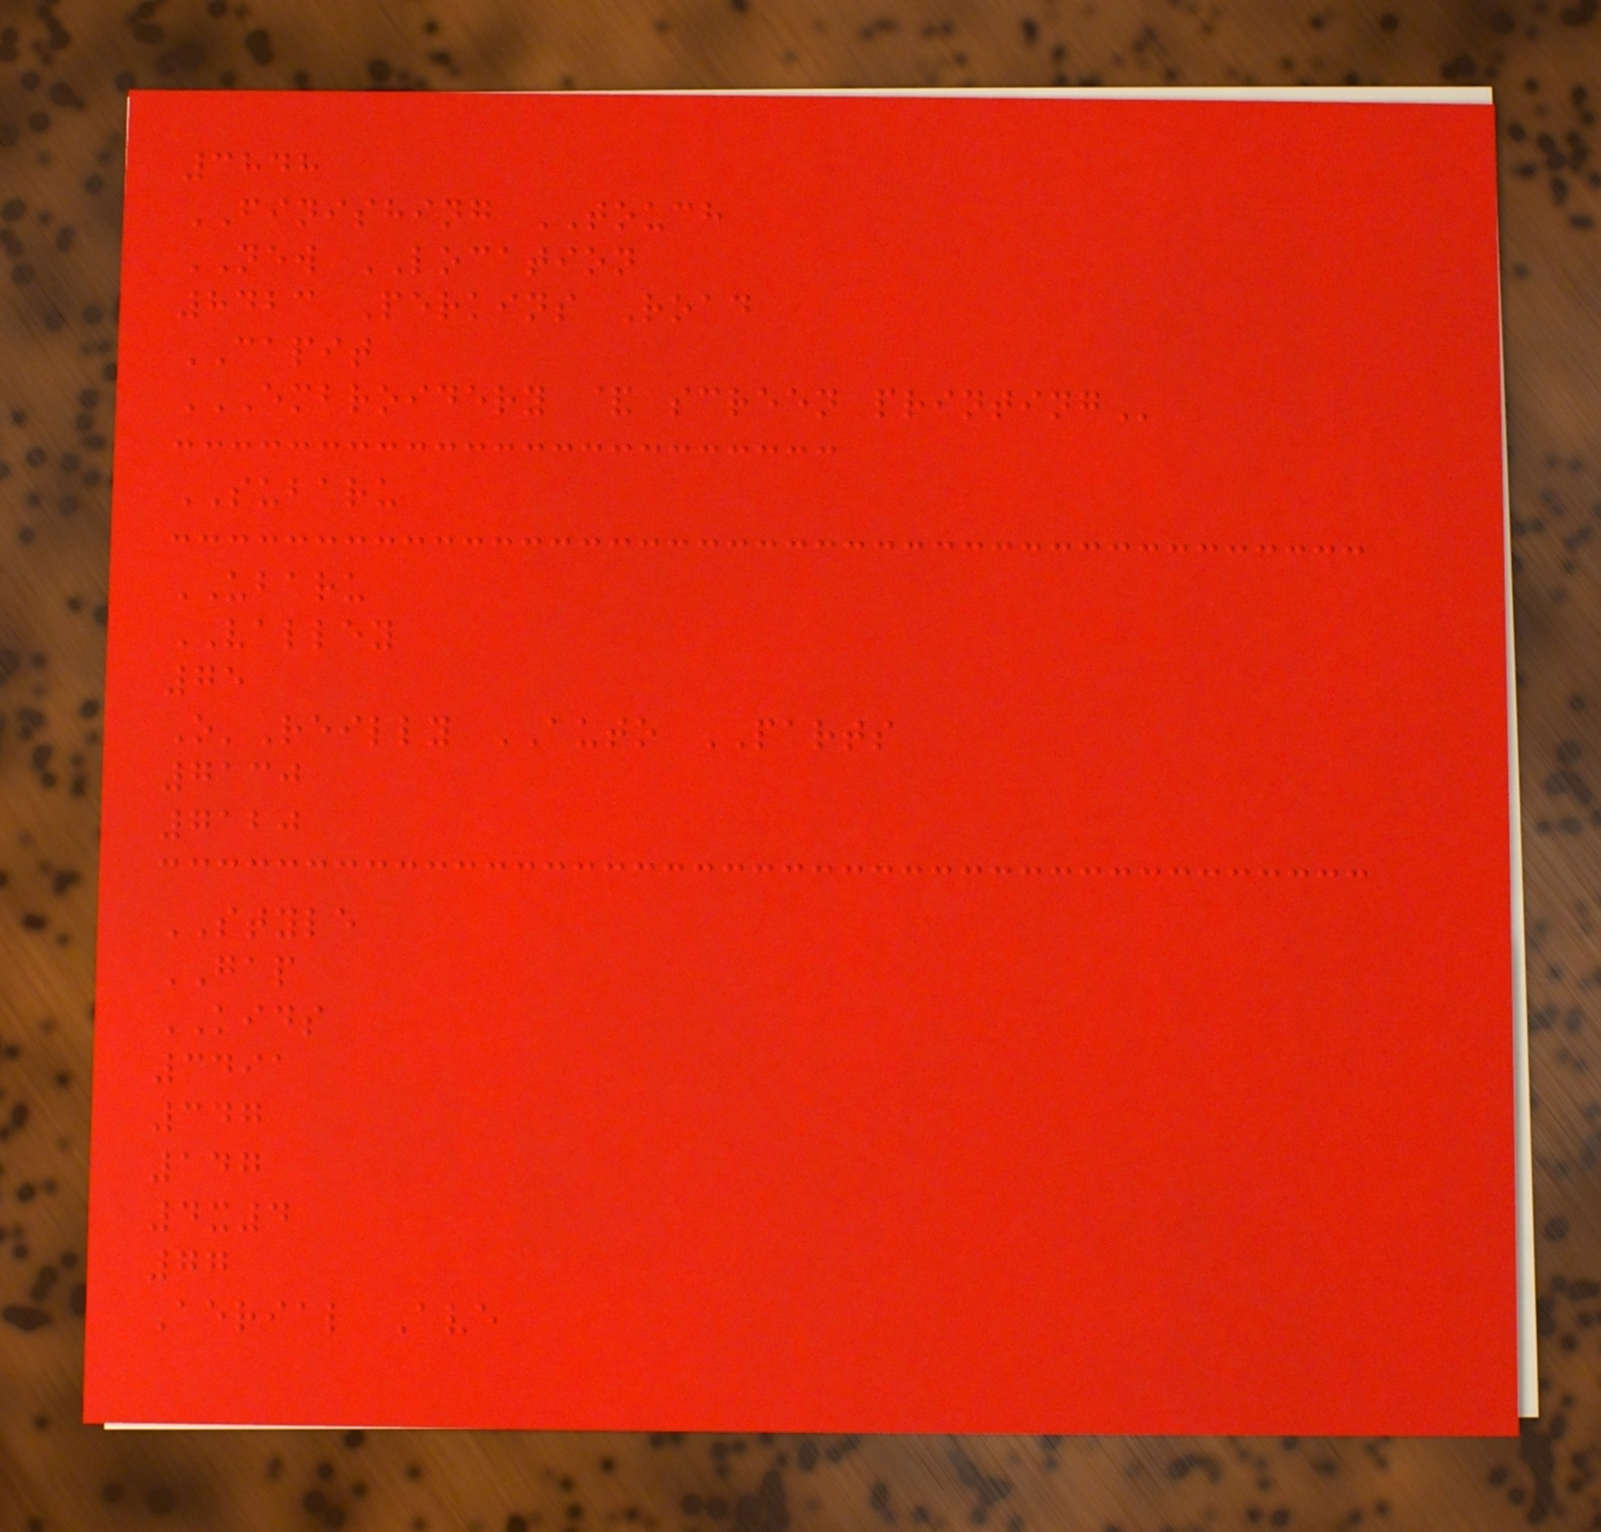3848
FINISHING TOUCH
NEW LOCATION
8423 Perkins Road
CAPIT
EMBROIDERY & SCREEN PRINTING
SUBARU
UBARU
VALLEY
75
O'Reilly AUTO PARTS
7130
7120
STYLE
GAP
KIDS
3491
347
147
4x4
77
Aerial Ave
